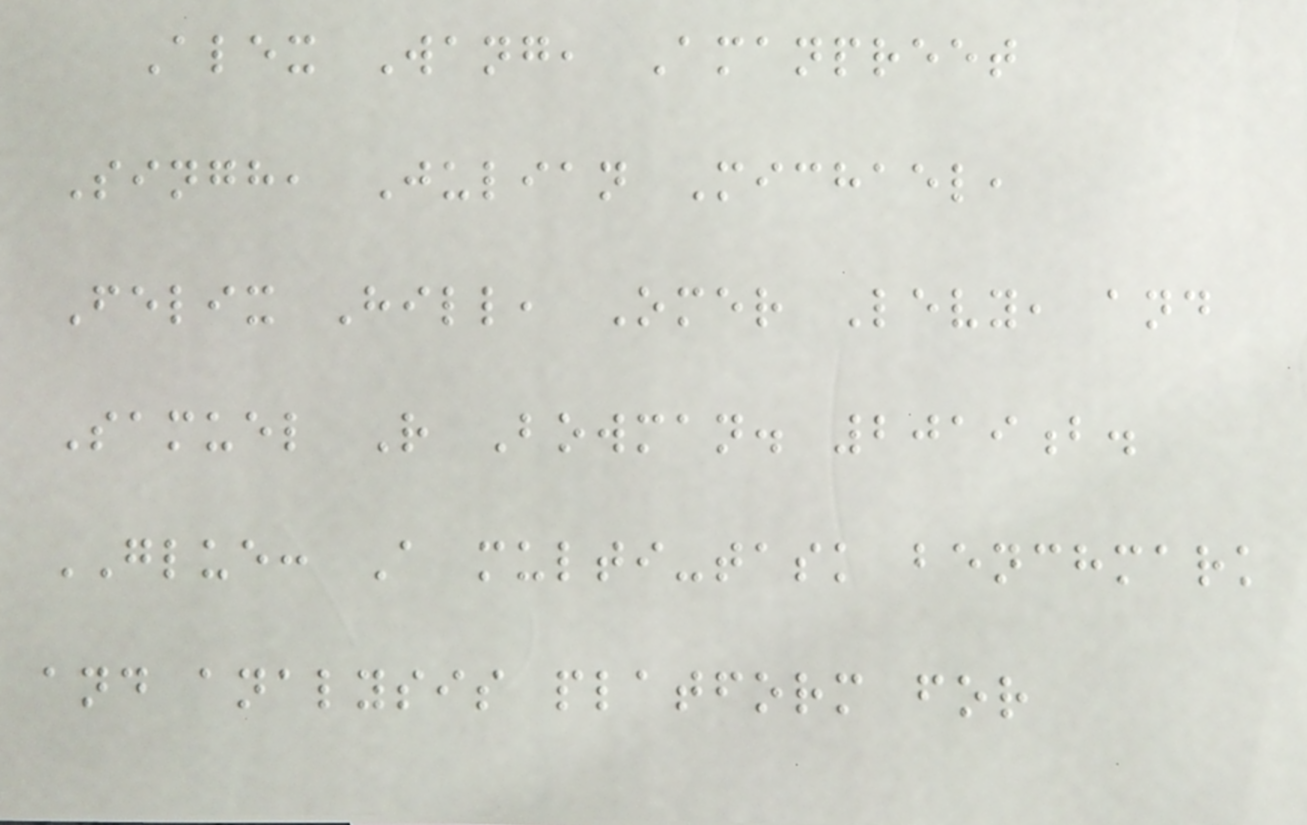Alex Wang, Amanpreet
Singh, Julian Michael,
Felix Hill, Omer Levy, and
Samuel R Bowman. 2019b.
GLUE: A multi-task benchmark
and analysis platform for
